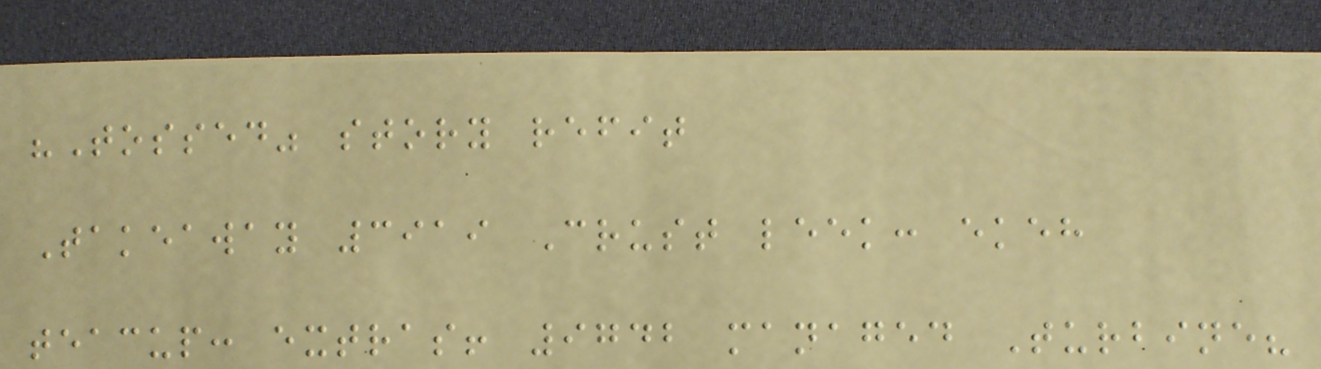"Tossed" story refit
Takeaway 3919 Crust leek: ekeh
teacup: extras! 9742 managed Turbine?
